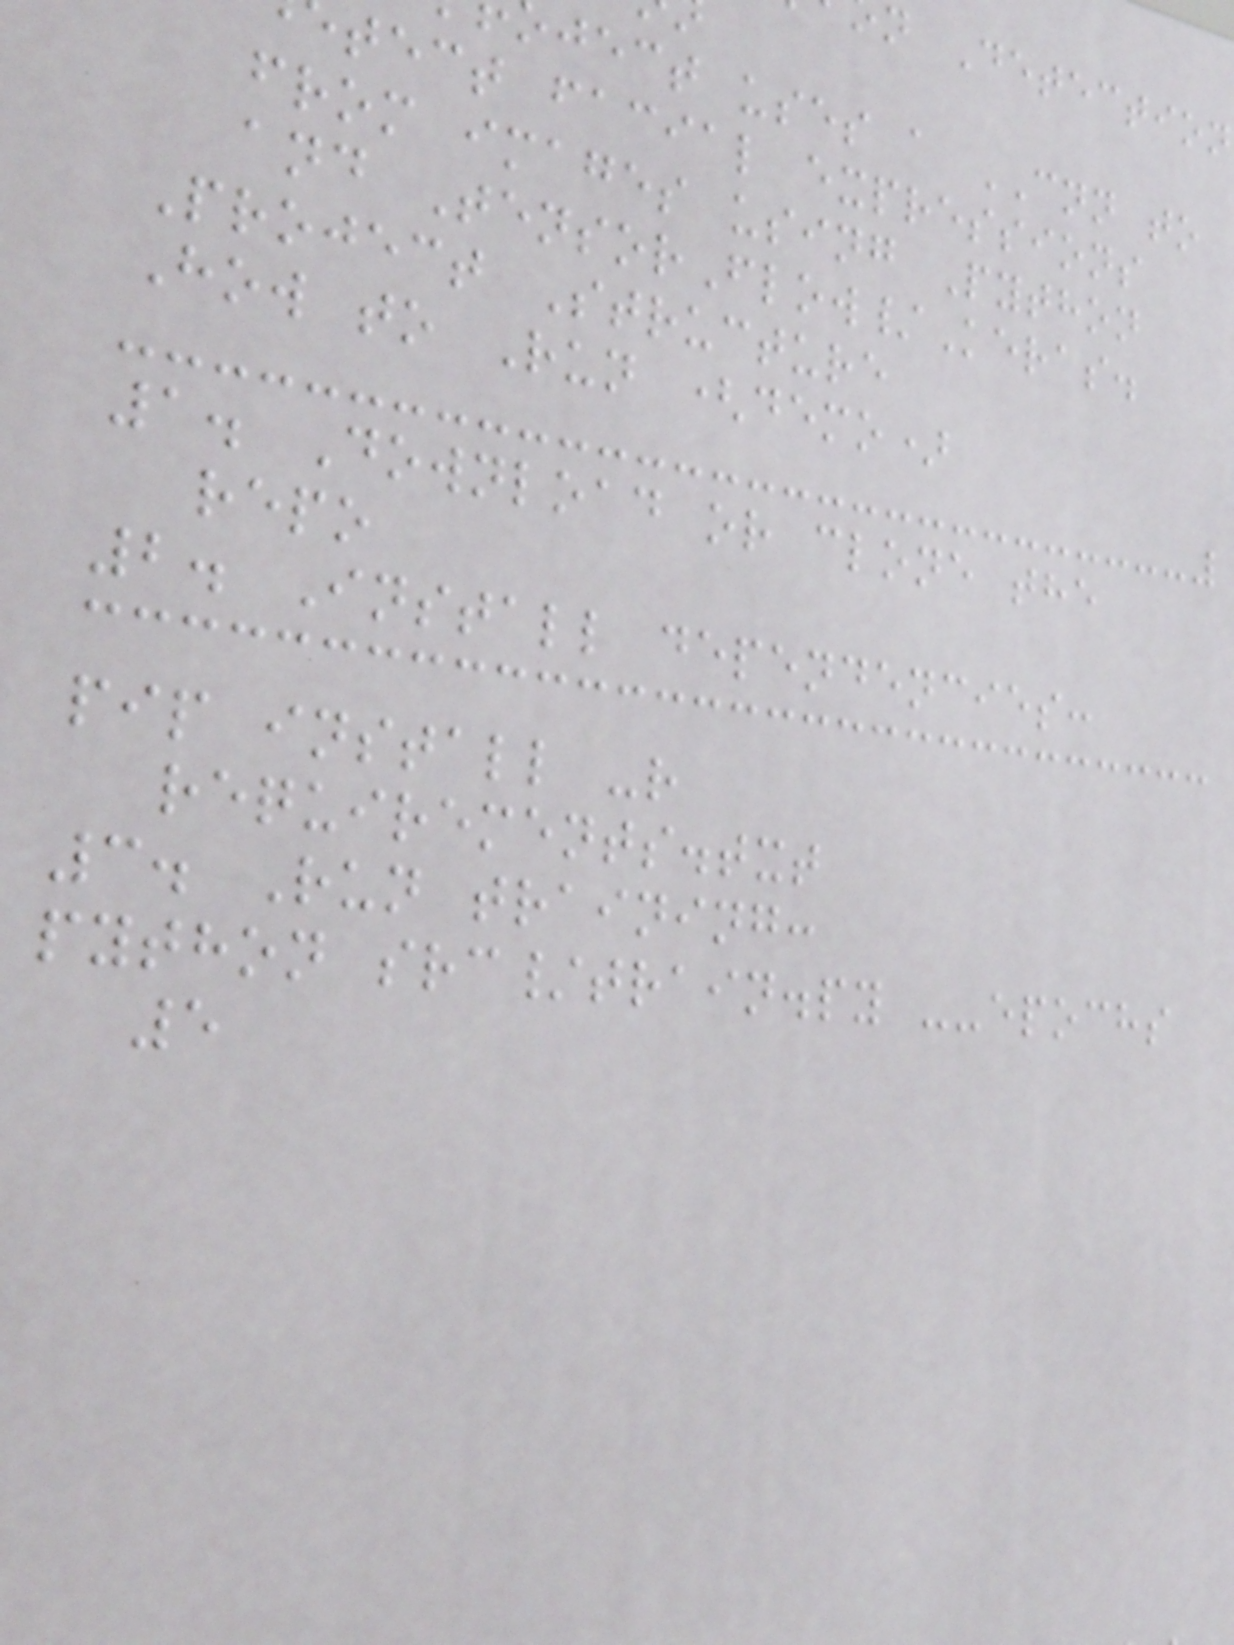n Detection
ject uses a CNN to
tect facial expressions
from images using Python
and TensorFlow/Keras.
Project Structure
How to Run (demo)
1. Download or clone the
repo
2. Install dependencies:
pip install -r
requirements.txt
3. Run training:
python src/train.py --epochs
5
